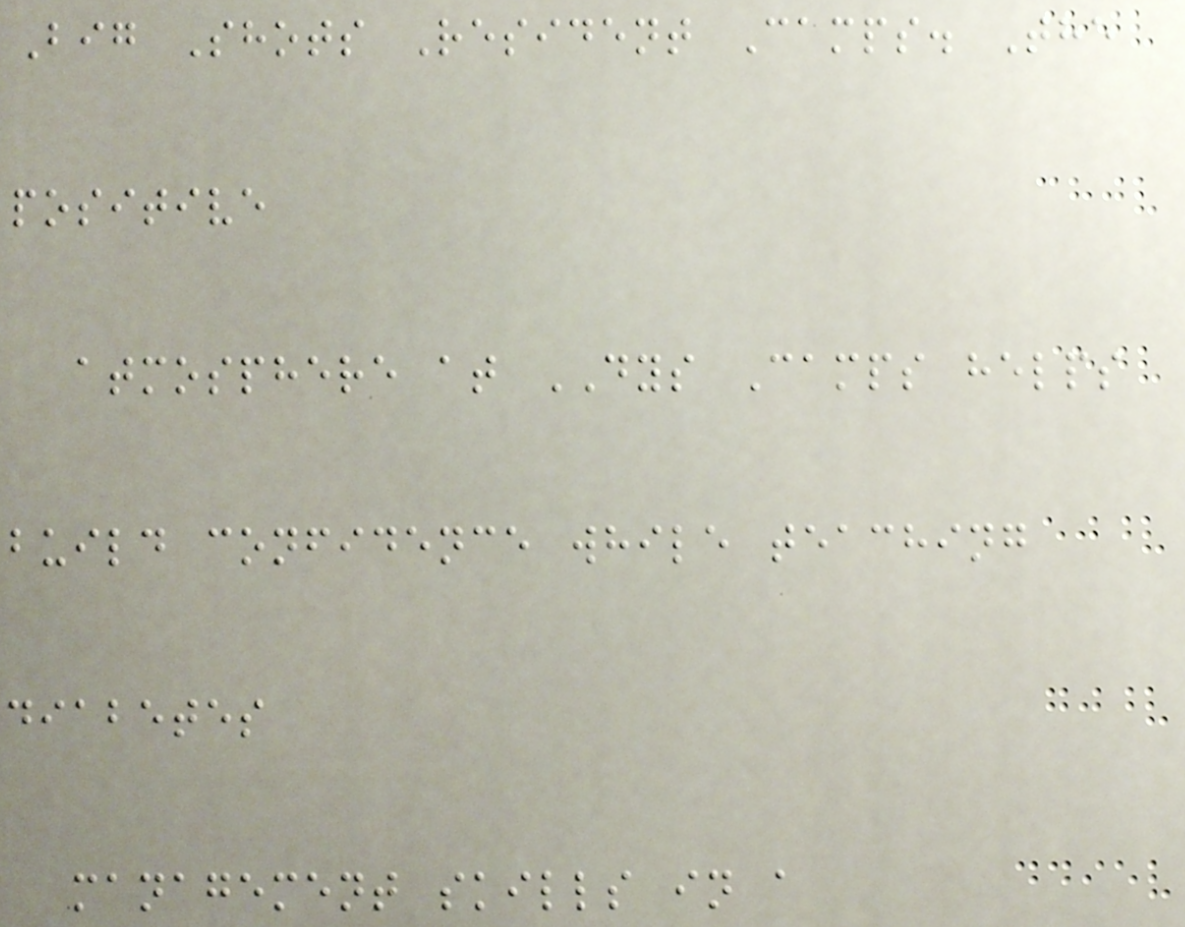Big Shots Resident Camps. The
positive
atmosphere at DYS Camps helps
build confidence while teaching
diabetes
management skills in a
